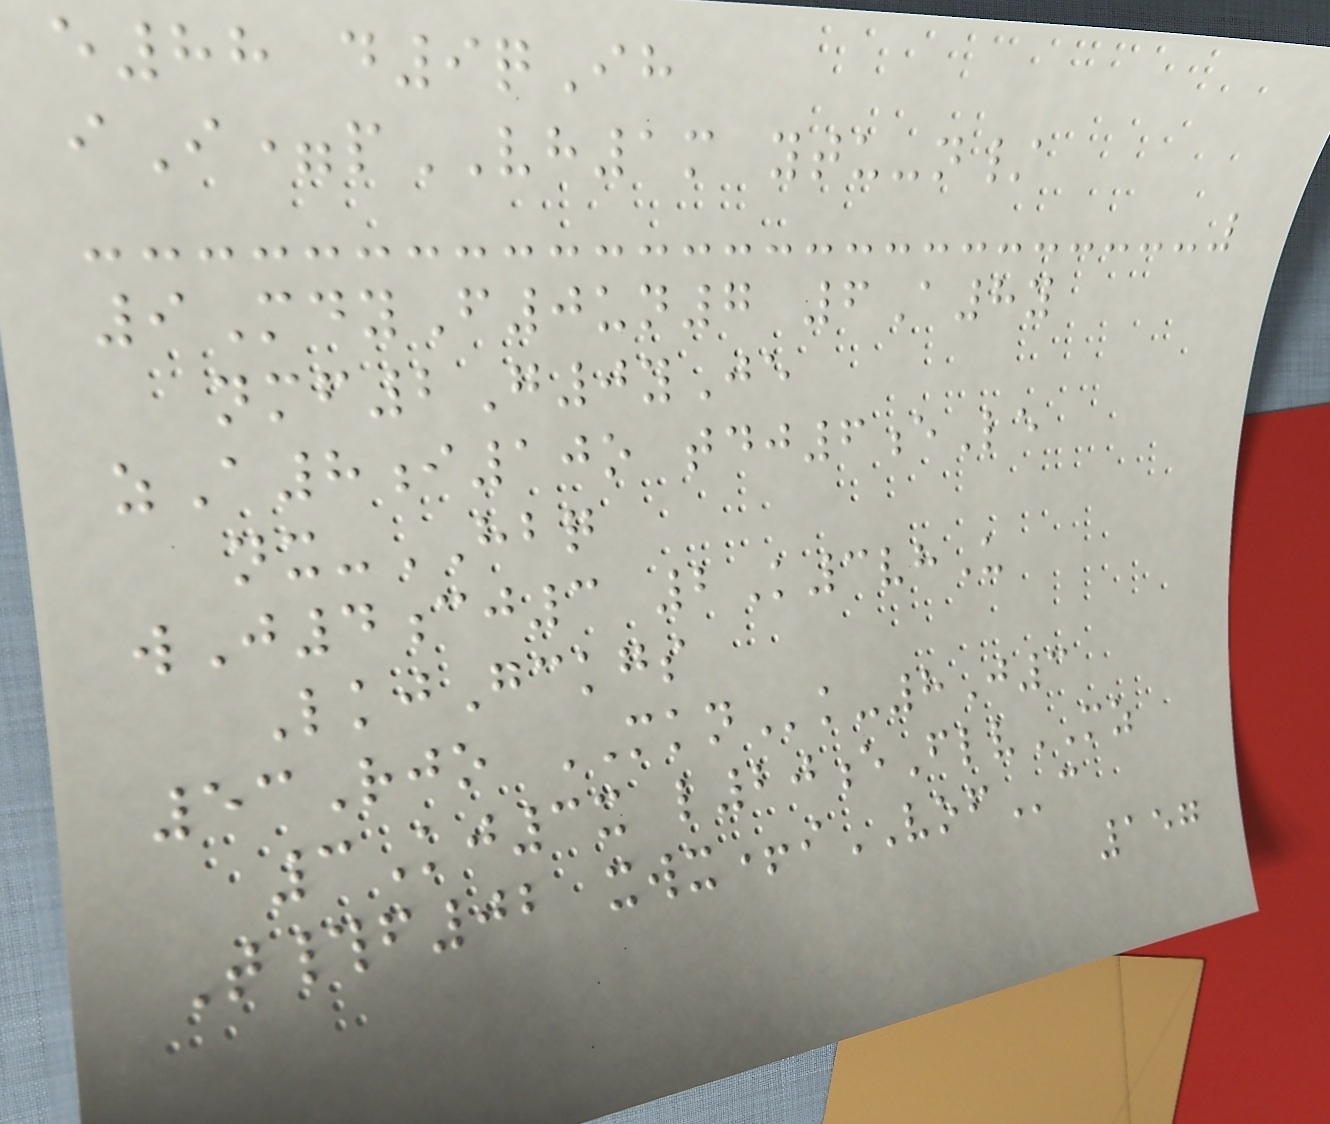e88 d9qIh
iI=pVH1m ytu-n/
9MdyF0un7 6A8y
nmf2G0yJe
zA8i10o tdj6eLe
nx-HBQ
wJ4cj3 2K3vhU
LkjGckgs
53Rjo MKNk-8J3
3Kj3x l20eFlvMZ
T#f02 xwx+iVOFc
157
